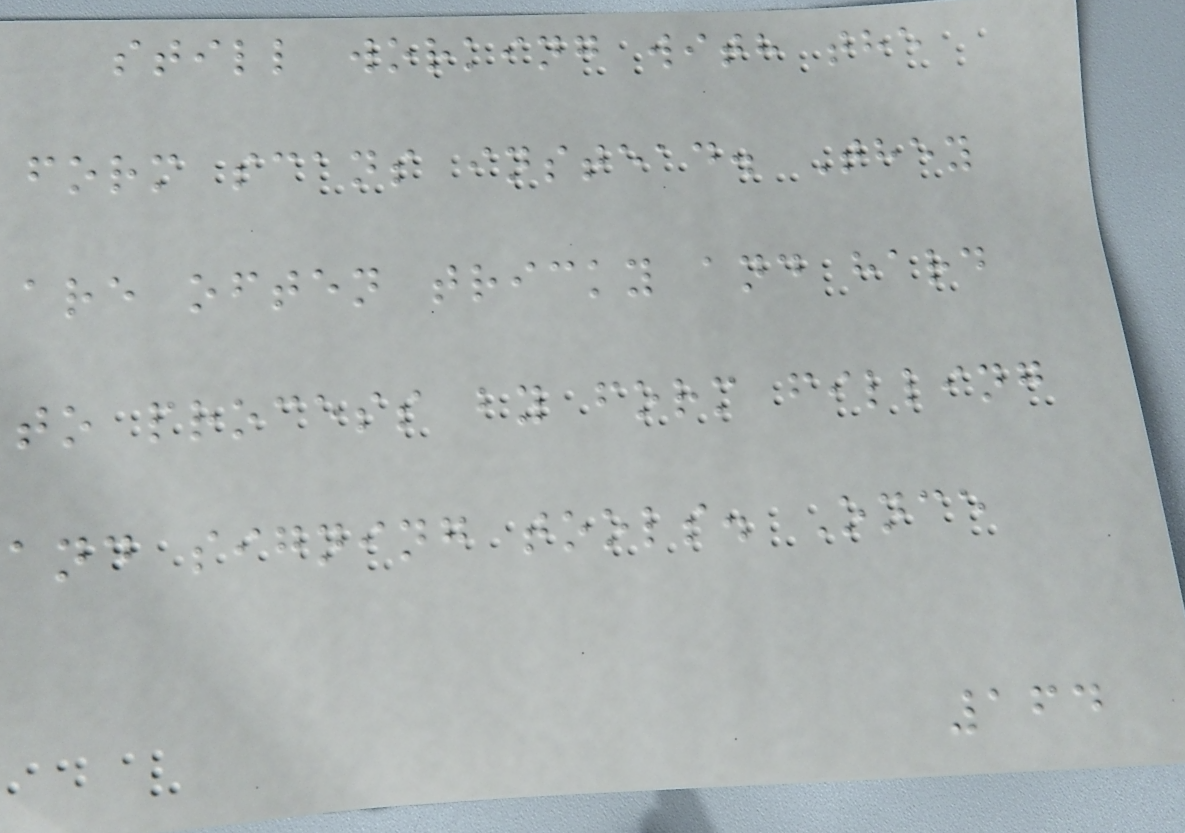still working with the
form scans instead. They
are often tricky and hard
to process by form filling
and signing tools. Once
164
